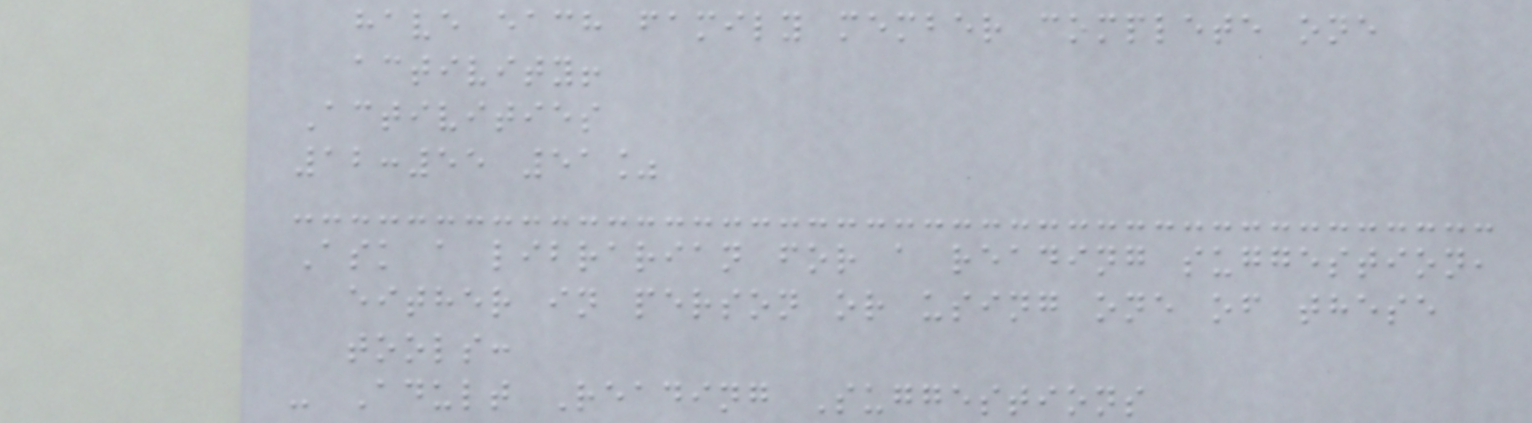have each family member complete one
activity!
Activities
12:55 51%
Ask a librarian for a reading suggestion,
either in person or using one of these
tools:
- Adult Reading Suggestions
